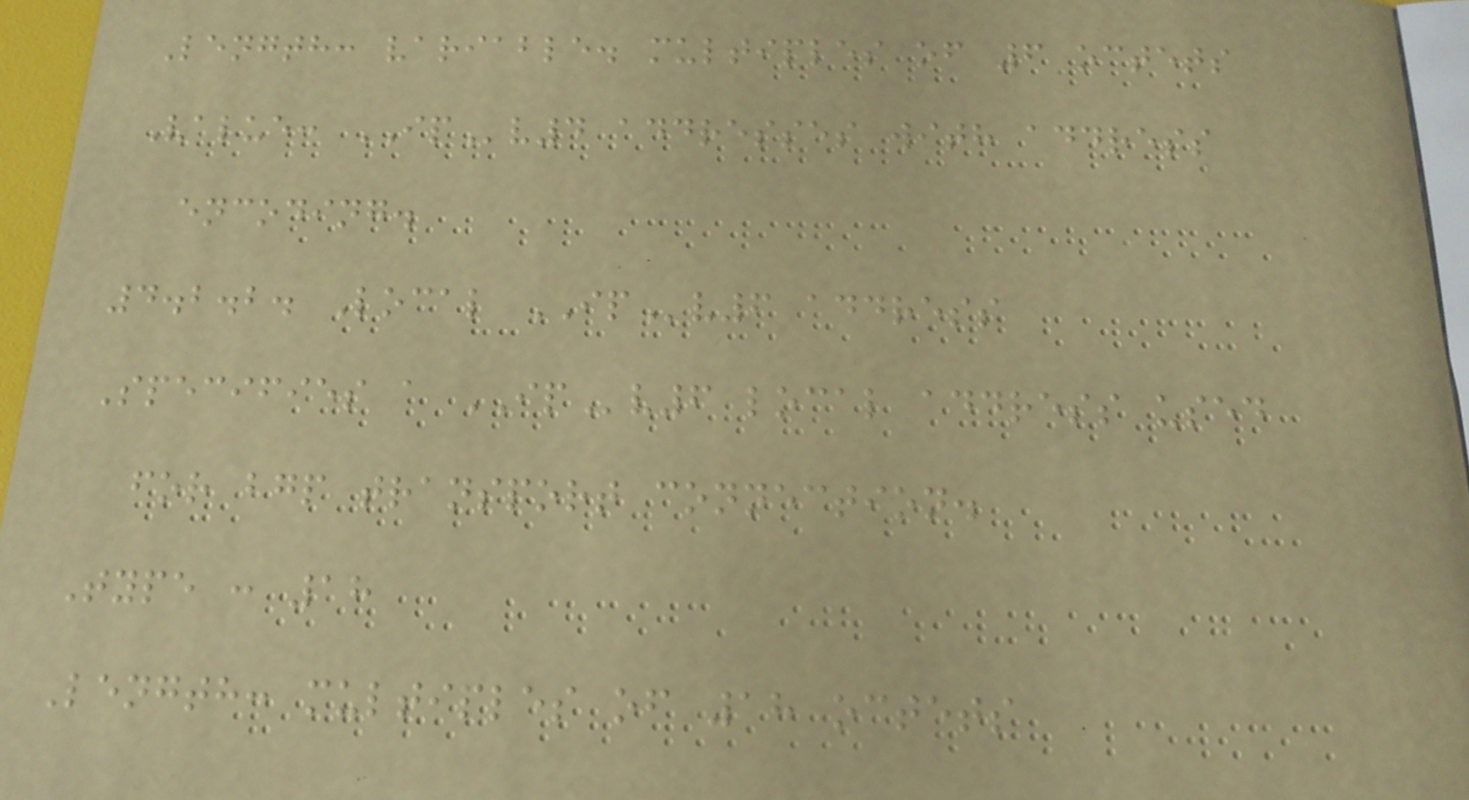Length: variable. multiples of 6 octets
Value: IPv4 addresses with address
encoding.
4.2.2. Local IPv6 address
Specifies a IPv6 local address used
for bgp transport connection.
Type : 18
Length: multiples of 18 octets
